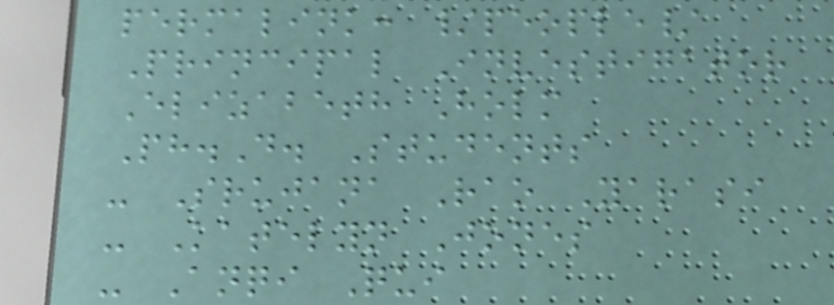permalink: /people/
Principal Investigator
Elizabeth Holm
Ph.D. Students
- Srujana Rao Yarasi
- Katelyn Jones
- Anqi Qui
